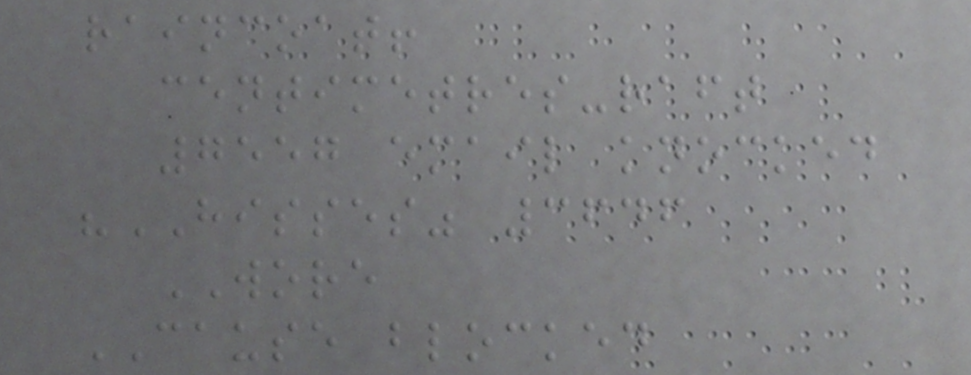raincoat!
centimetres-raft
7557 email knocked
"HISSES" 3646
WORE
CAUSE blocked
